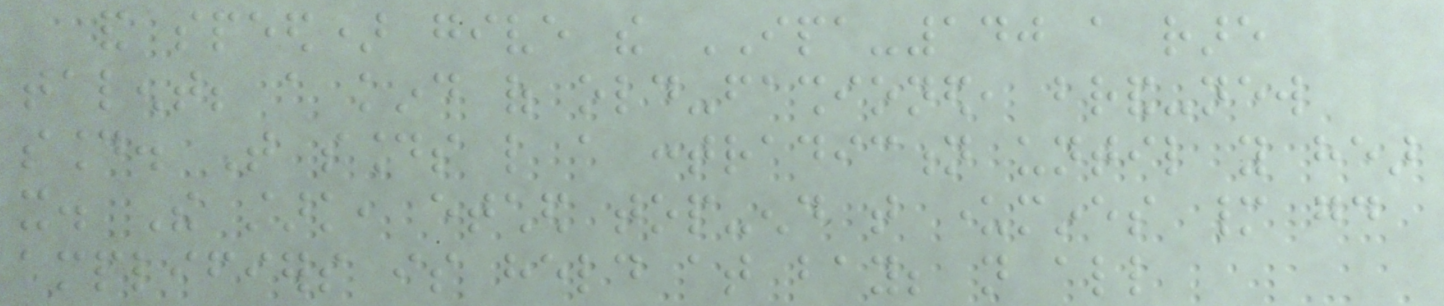and speed) give the IPA-140 a rare
talent; a kind of old-fashioned, brand-new
sound. That sounds like a contradiction until you hear
it. The stark, etched top-end that undermines many good
amplifiers is held at bay; not all
